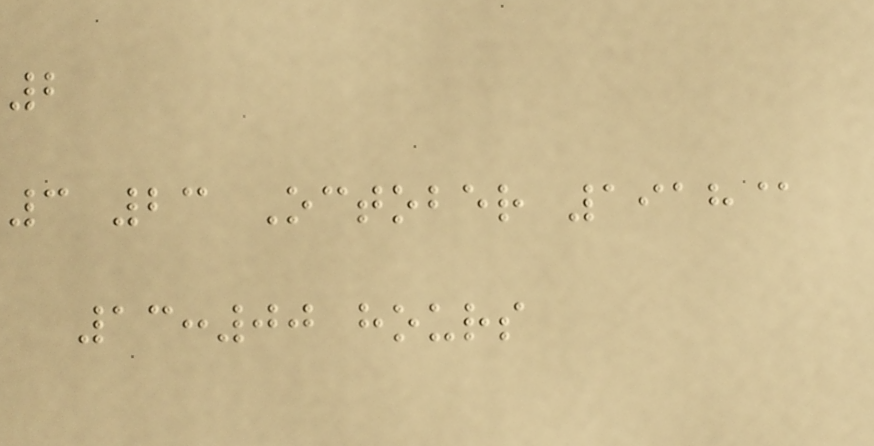2
3 23 October 1918@
13:00 hours
